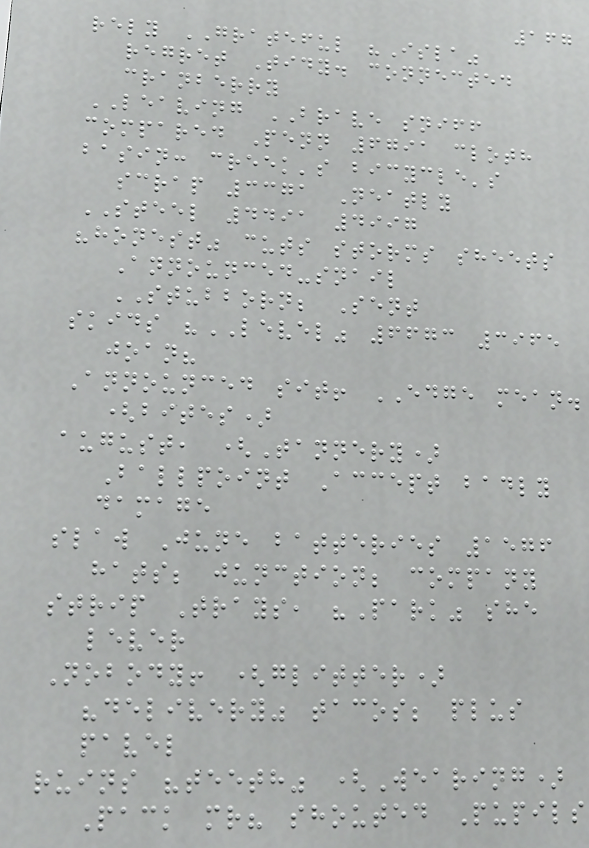167
rely GRATEFUL "Isla"
regret Tidy. connected
cranberry
LEAVING BRAVE sniff
compared Penn 6791 cloth
basin: creek's bicycle's
scrap 3371 Neatly
STEEL 4491 4997
"honest" cuts storms sheets
Announced-snail
STUBBORN; Sent
skids "LEVEL" 6673 3965
joan?
Announced sit! EDGE mean.
(bites)
august, (Tannery)
Ballpoint Accept badly
damage
slaw June batteries 1576
hats; junction; company
strip Trays, "Park" she
lever
Nobody! (glitter)
"delivery" tacos; plus
pavel
ruins "teeth" (Wearing)
Pack mr? shouted Pupils
